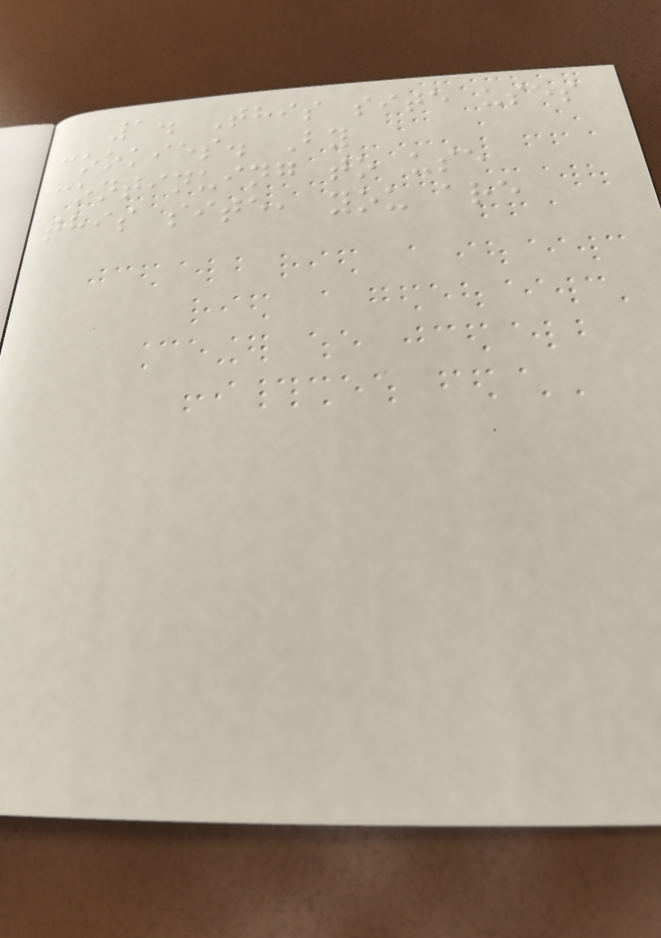1. This site uses
cookies. By
continuing to use
this site, you are
